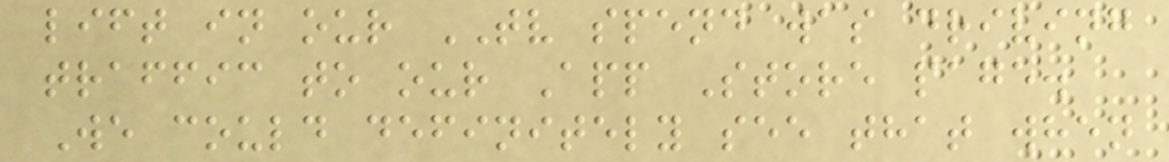lift in our TV spend was driving
traffic to our App Store page.
We could definitely see that when
